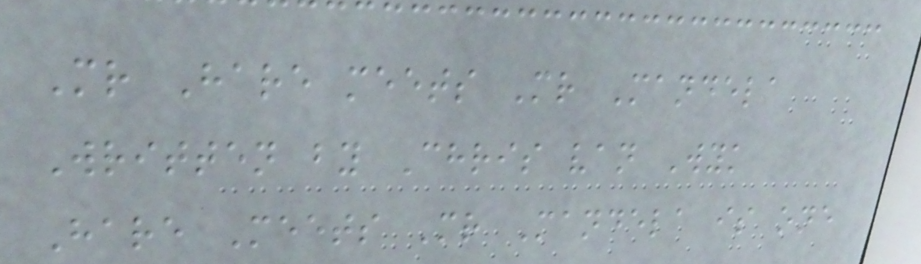Mr Hare meets Mr Mandela
Written by Chris van Wyk
Hare Meets Mr Mandela is one
